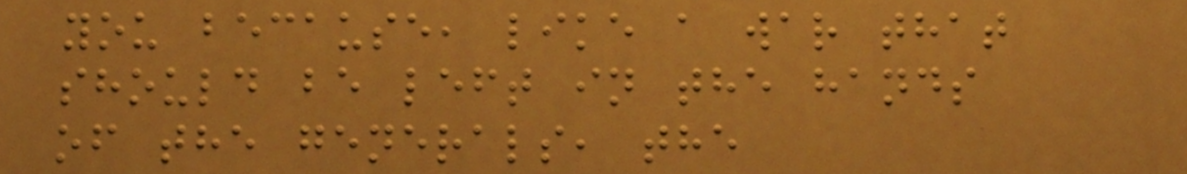you because, like a war that
should be left in the hands
of the generals, the
